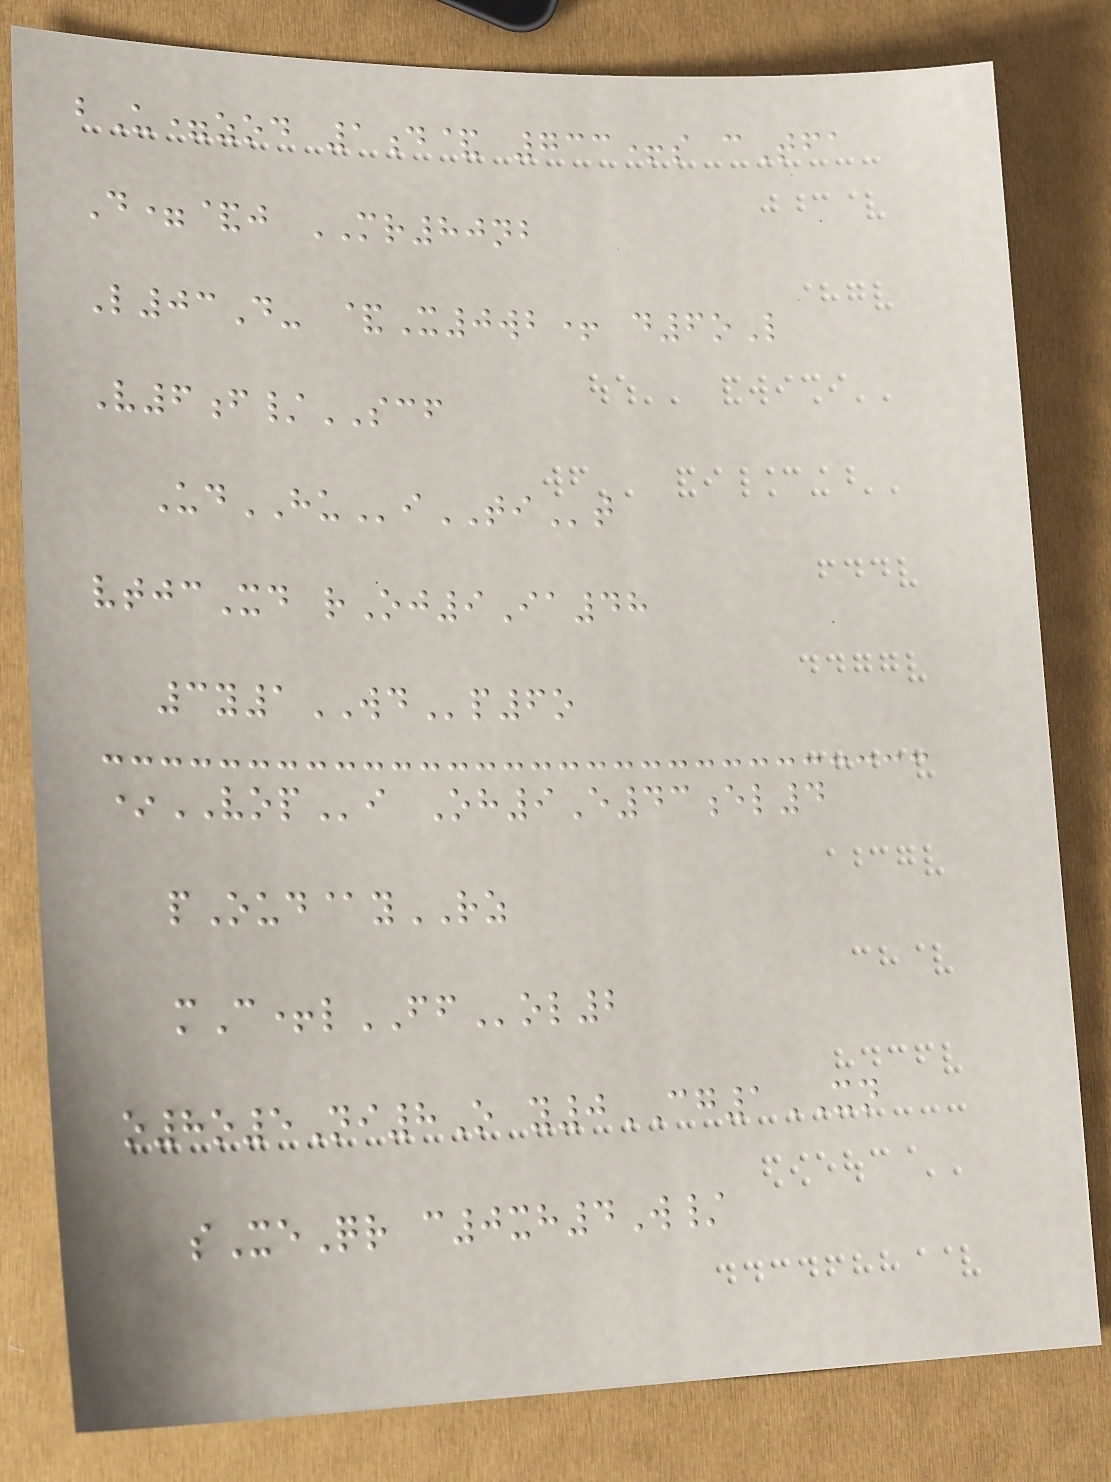bU=zod 1d& 733+s cTfa
D=&j MR80nb
L03D- &X0wb+ d6oL
V6f/SCF
UdHUiTIt
vtjcXd rOj9Ia48
3y1WDp6o
*VOPi Oh9E43el4
pOud@yRZ
mC+lFFol2
o8o5Ni8O y0CG1XN
sXeQr c0xh4W/
